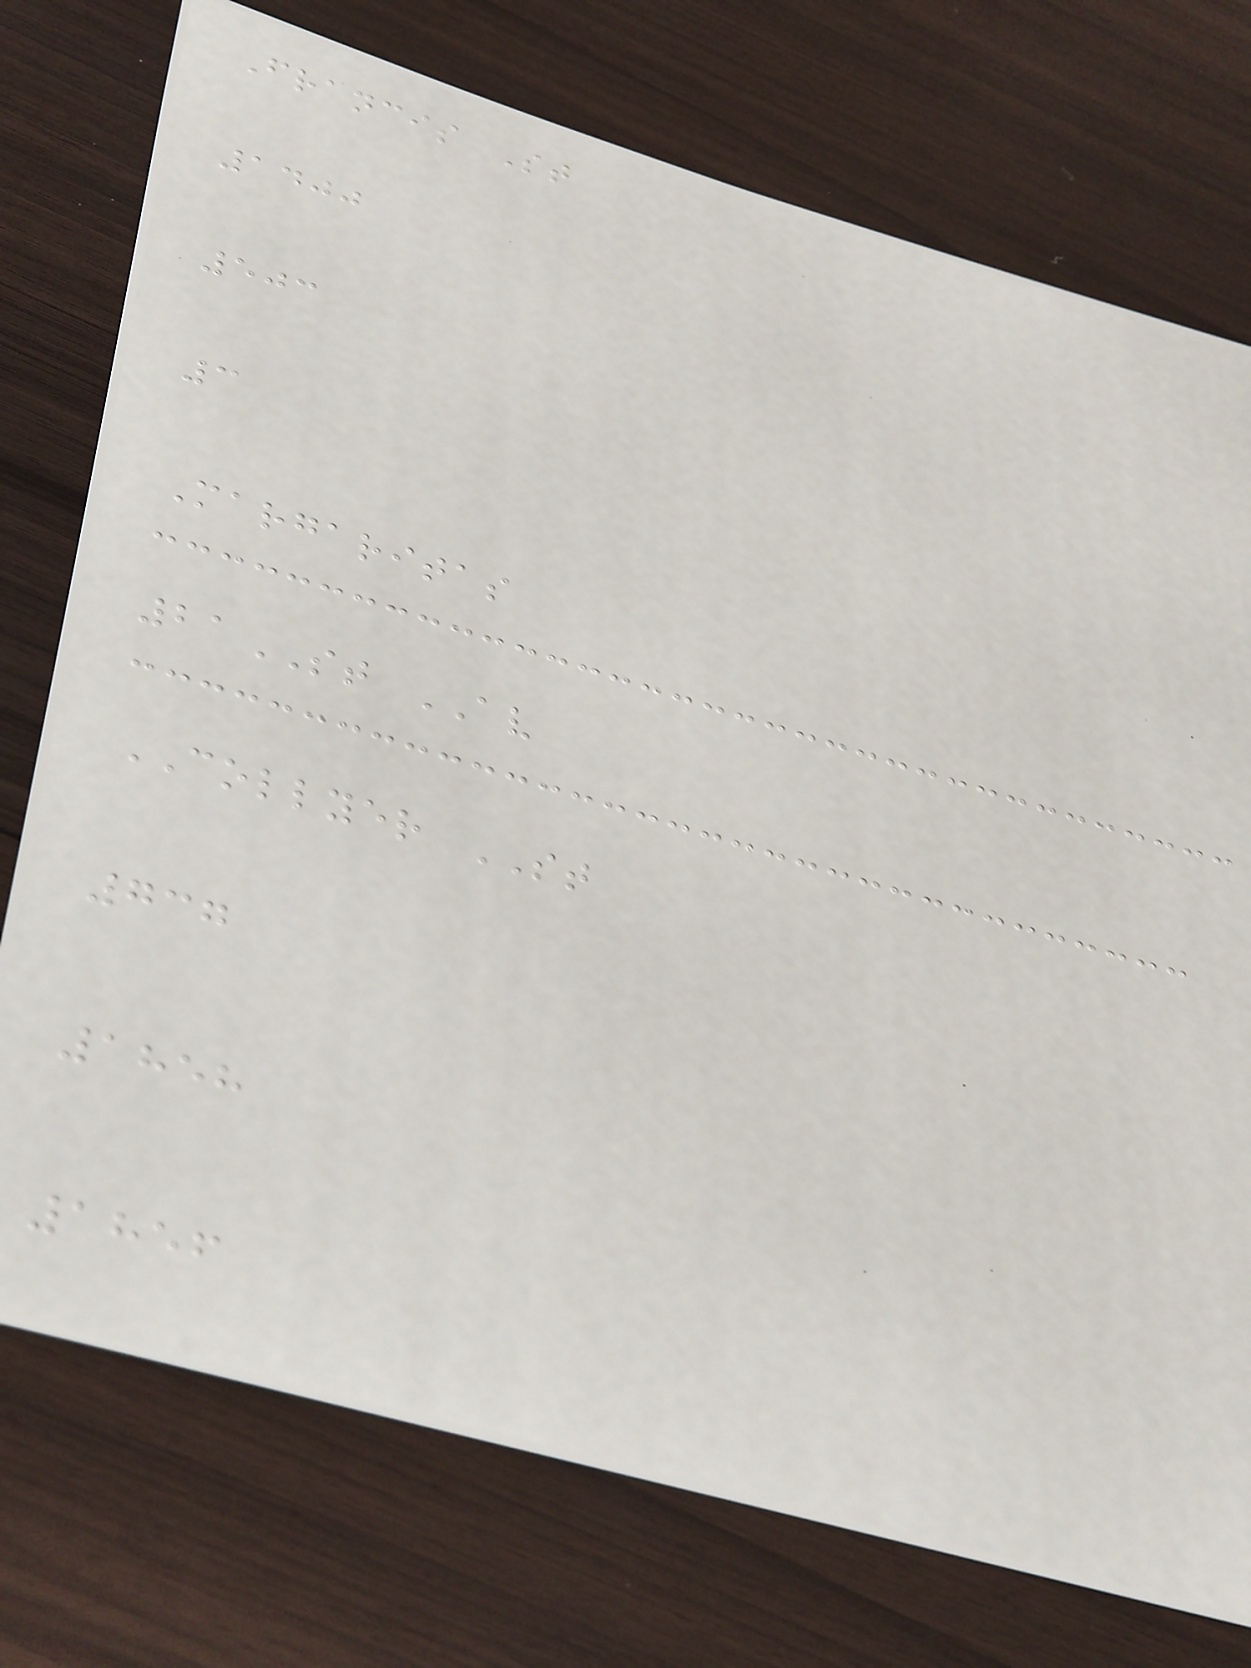Francis St
1400
503
3
Margaritas
21ST AV
COLLYER ST
737
1858
1856
